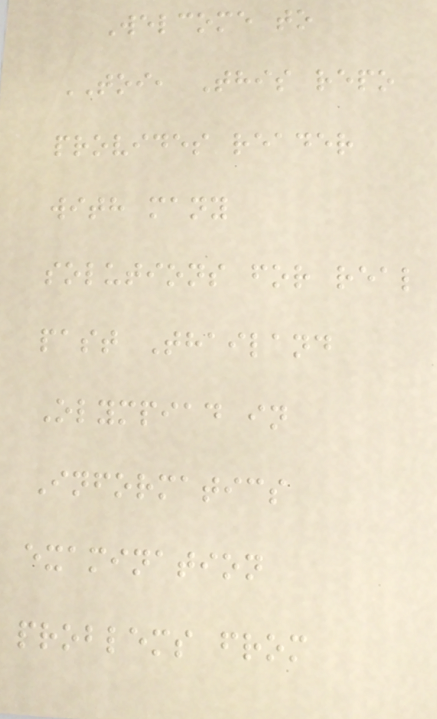Welcome to
TOI, This repo
provides reader
with many
solutions for real
past Thailand
Olympiad in
Informatics
examination
problems from
